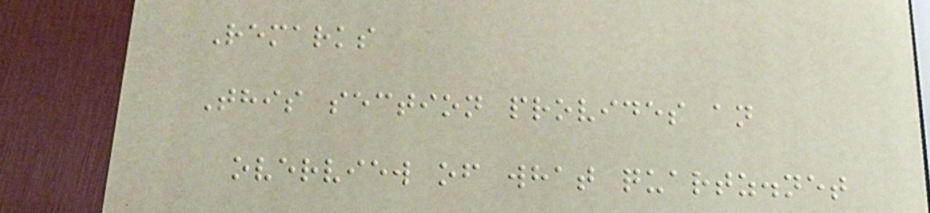Remarks
This section provides an
overview of what quartz.net
